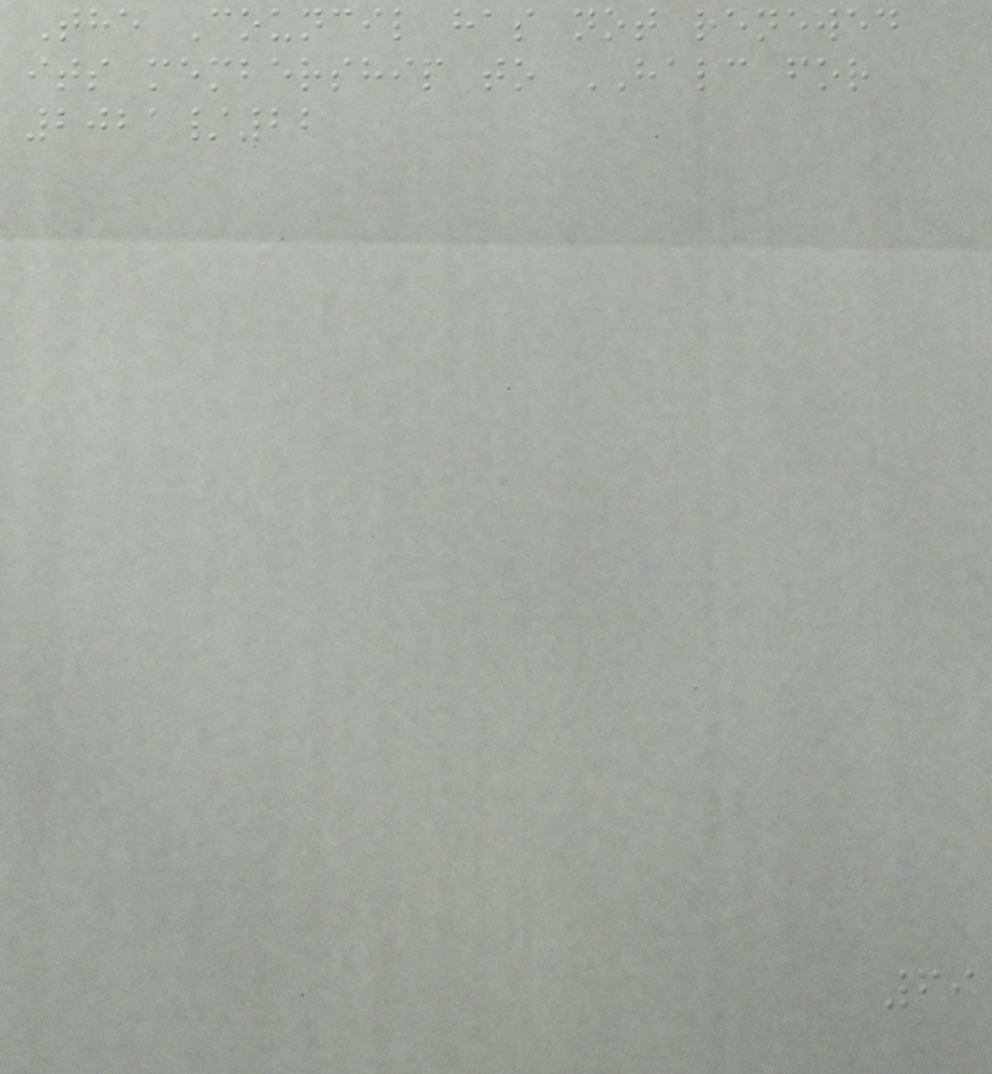The Council has not renewed
its membership to HALC for
2021/22
69
